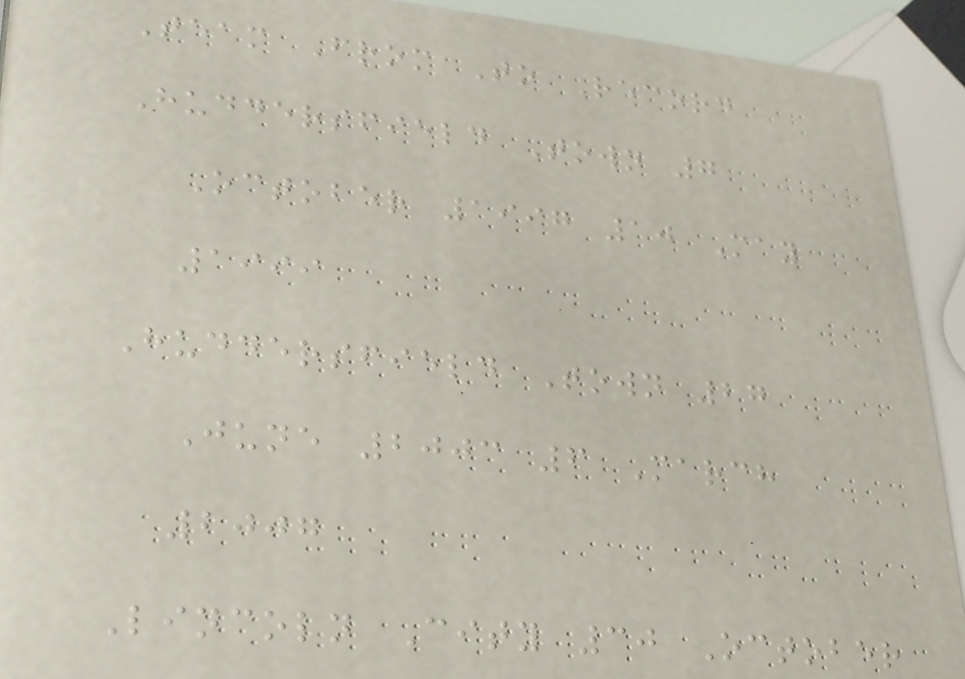Team From To Record
Huddersfield Town 7
October 1997 10 May
1999
Huddersfield Town 27
June 2003 6 March
2007
Lincoln City 30 October
